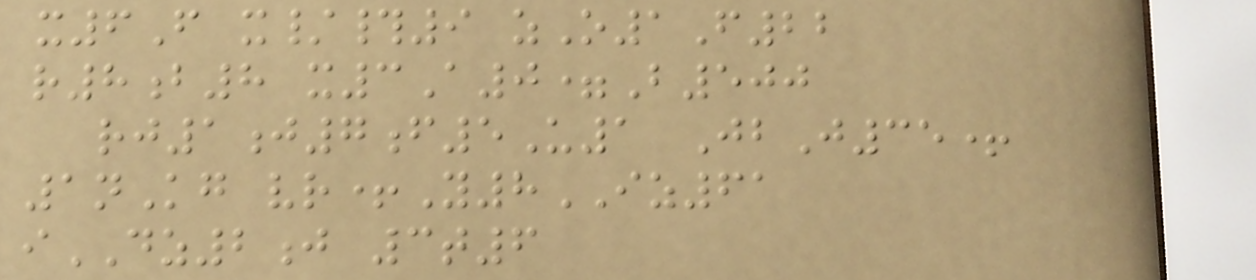x6F x/#9 zO1F22
r8b8 x3A0=B500
rj1j7f5U1 JbJ35+
1nKg vr+Y8IZ61
iDZ2j 3t6
